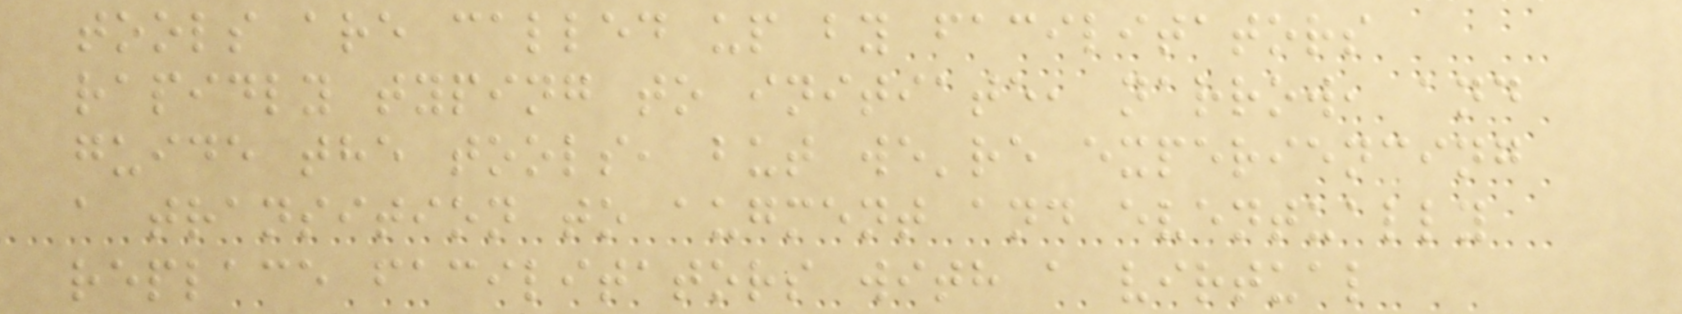tools are called up by facilitators
rapidly typing to initiate, narrow, and
guide the tools, but we're experiencing
a transition to augment and eventually
replace facilitators with a virtual
